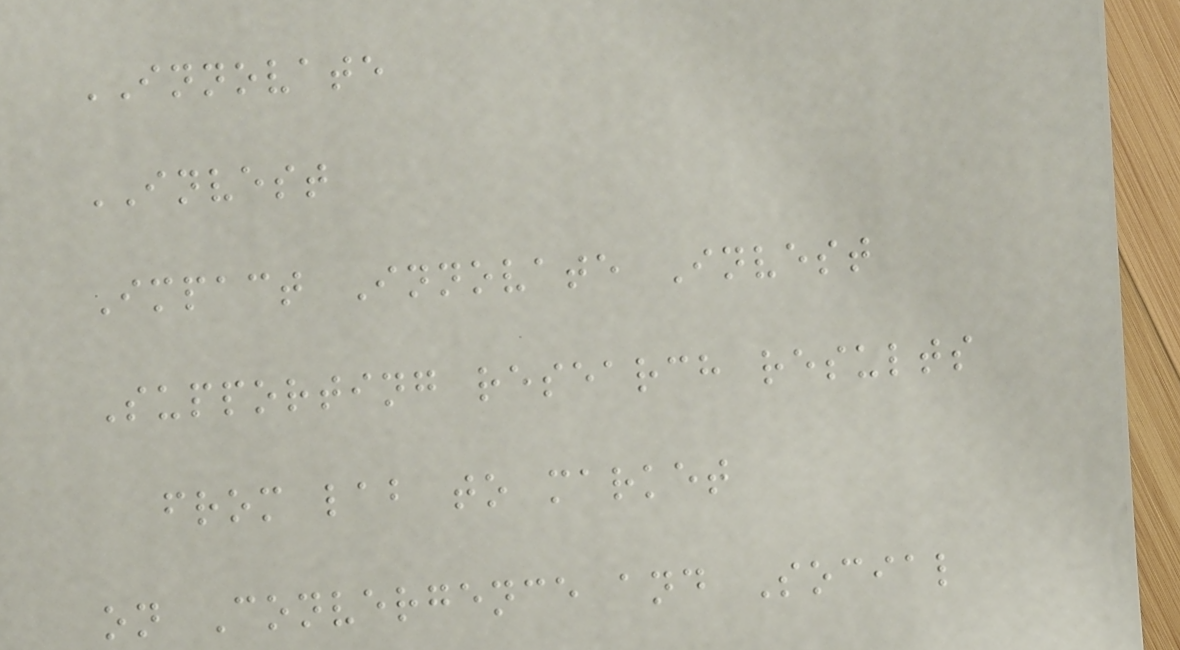INNOVATE
INVEST
Impact Innovate Invest
Supporting research results
from lab to market
on Convergence and Social
